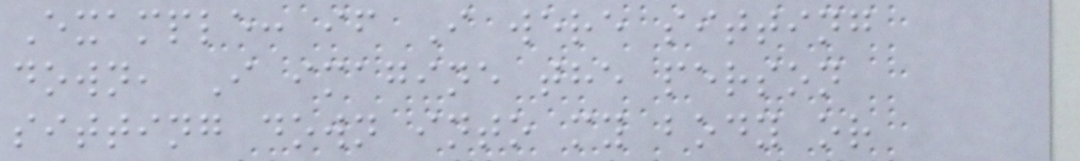Example: if I were sitting
down, I imagine the person
sitting down into my body or
